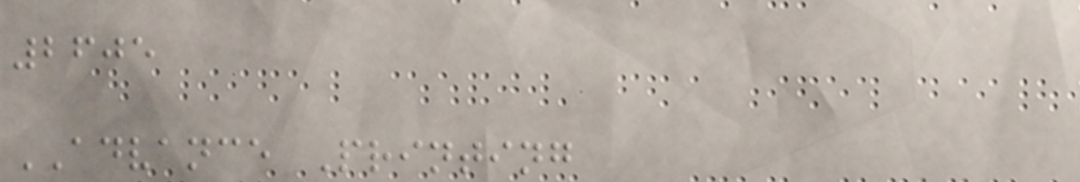2605
ADVANCE Printing
